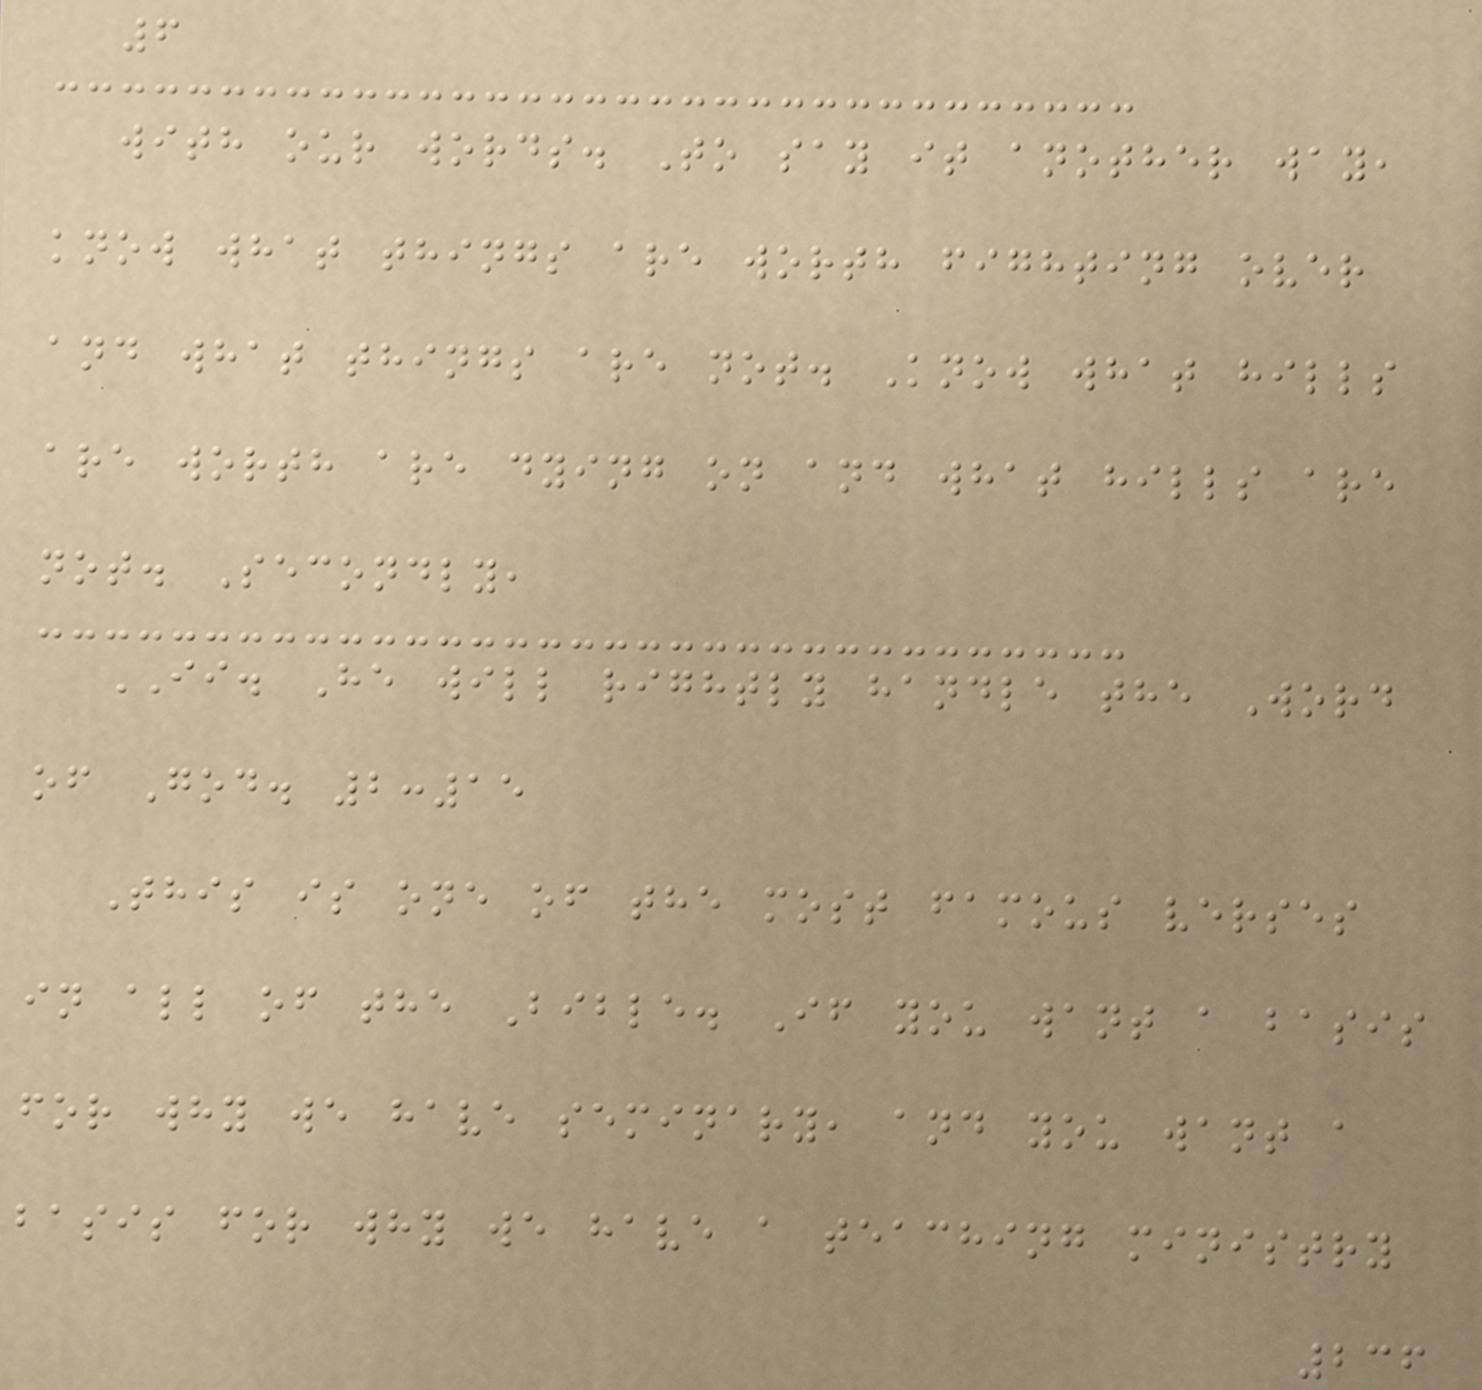6
with our words. To say it another way,
know what things are worth fighting over
and what things are not. Know what hills
are worth are dying on and what hills are
not. Secondly,
II. He will rightly handle the Word
of God. 2:15
This is one of the most famous verses
in all of the Bible. If you want a basis
for why we have seminary, and you want a
basis for why we have a teaching ministry
236
